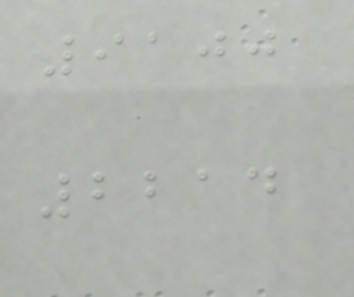9100
2214
